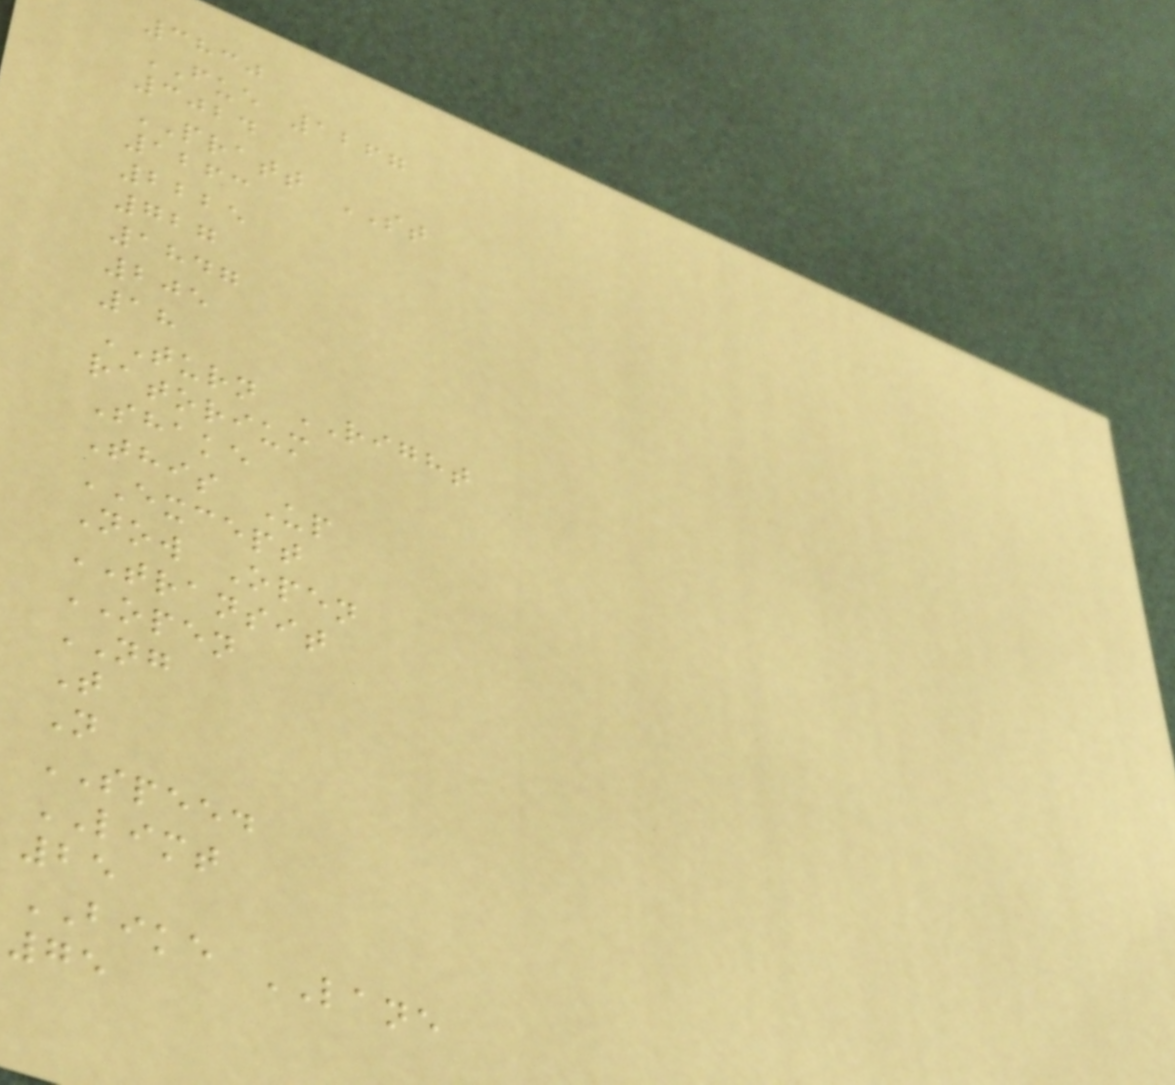3830
FUE 1267
3024
PRATT ST
1263
2225
727
1847
205
18
TURN RIGHT
ratorium
Shake
This Up
EXCEPT
Now Open
TRANSIT
OPEN
NG
T
N
SPEED
LIMT
25
BIKE LANE
75
